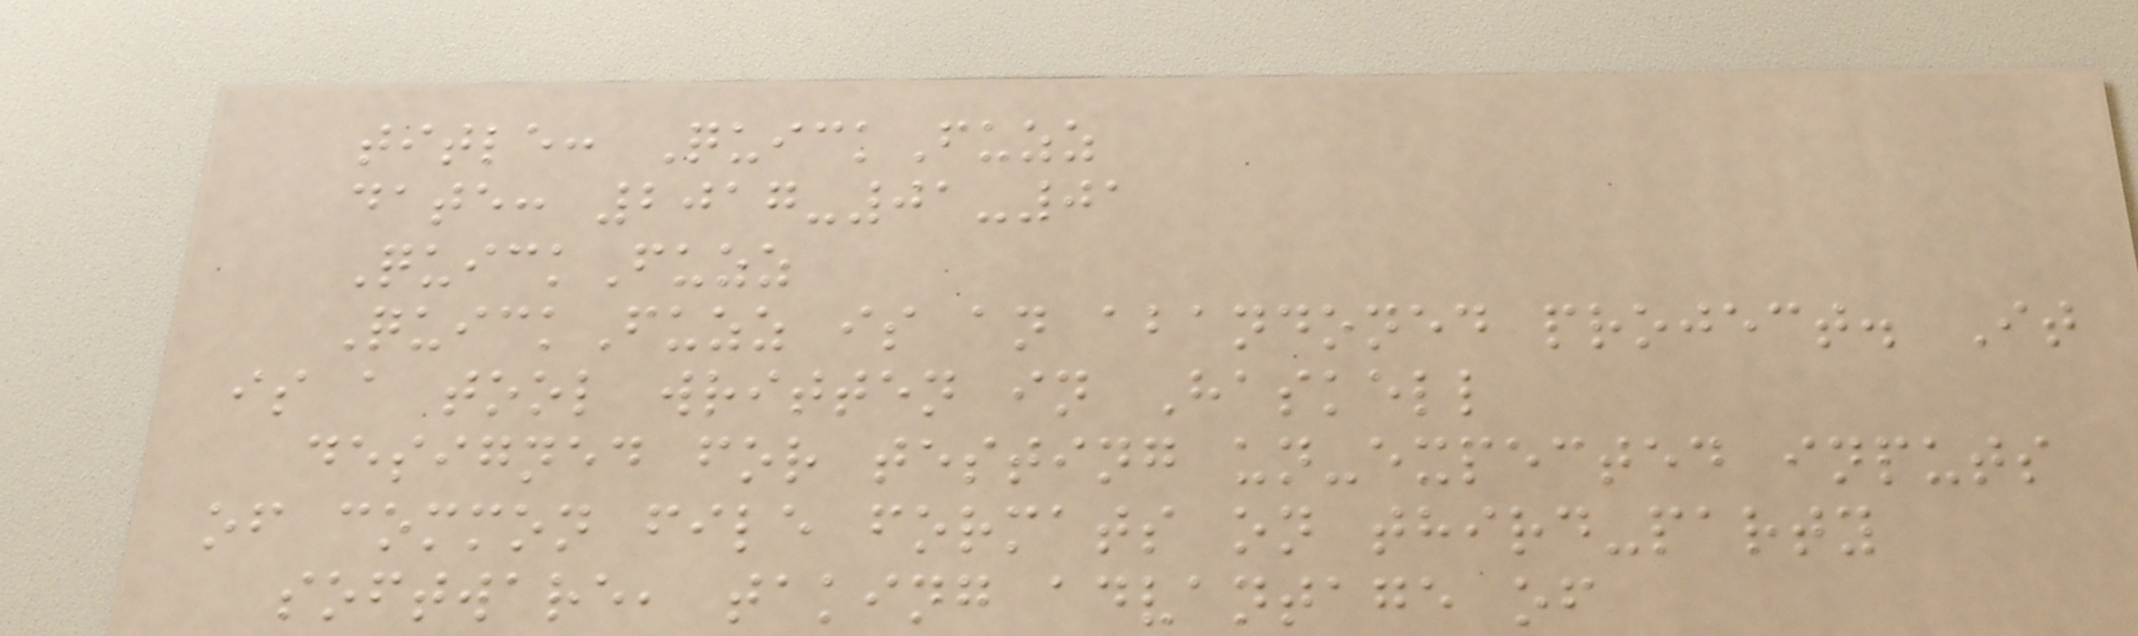title: QuickFuzz
date: 2017-01-01
QuickFuzz
QuickFuzz is an abandoned project. It
is a tool written in Haskell
designed for testing un-expected inputs
of common file formats on third-party
software, taking advantage of
